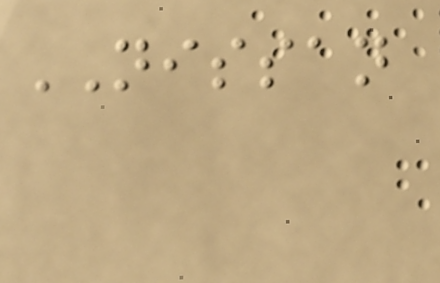NISSAN
